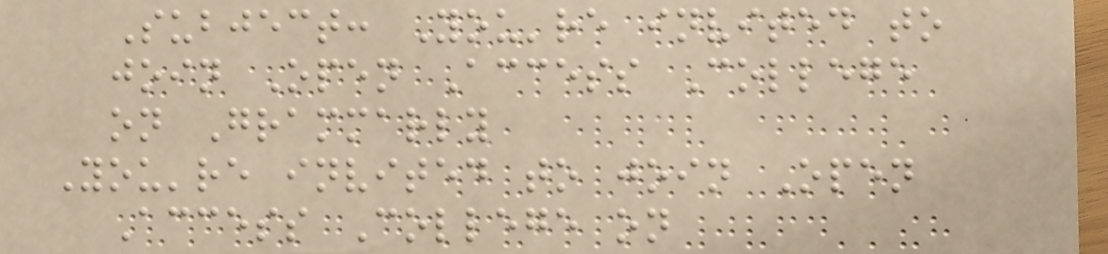Subject: You're invited to
join Open Access College
on Grammarly
You're invited to join Open
Access College on
